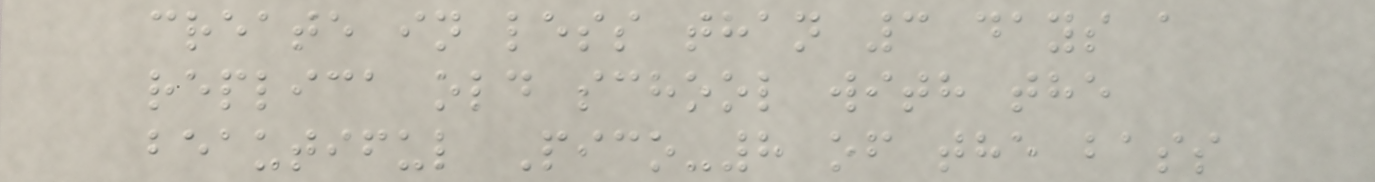create in less than 3 days a
replica old school with the
beautiful Pico-8 of the bass
